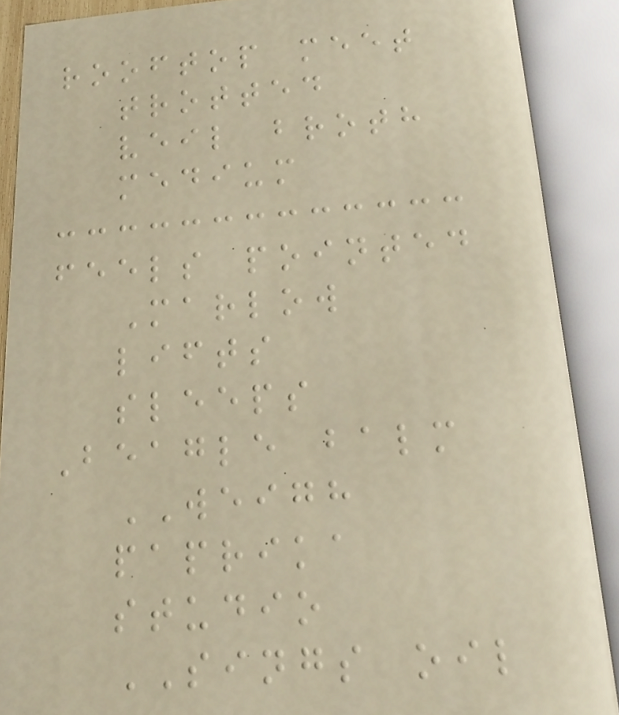rooftop meet
trotted
veil broth
medium
feels pointed
Marlow
lifts
sleeps
Beagle balm
WEIGH
paprika
studio
SINGS oil
